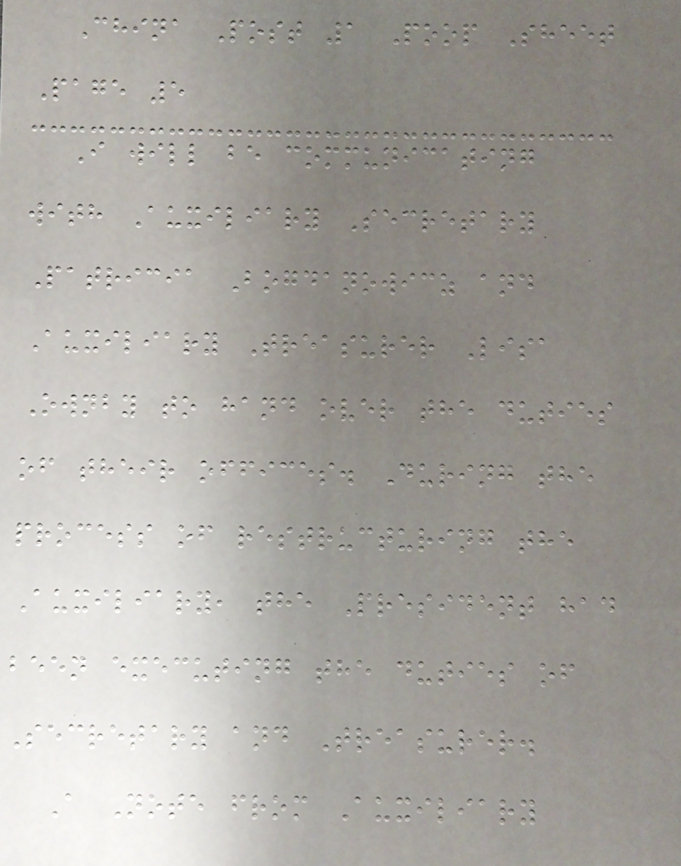China Post 1 Poop Sheet
Page 5
I will be communicating
with Auxiliary Secretary
Patricia Bogdanowicz and
Auxiliary Treasurer Lisa
Ownby to hand over the duties
of their offices. During the
process of restructuring the
Auxiliary, the President had
been executing the duties of
Secretary and Treasurer.
A Note from Auxiliary
